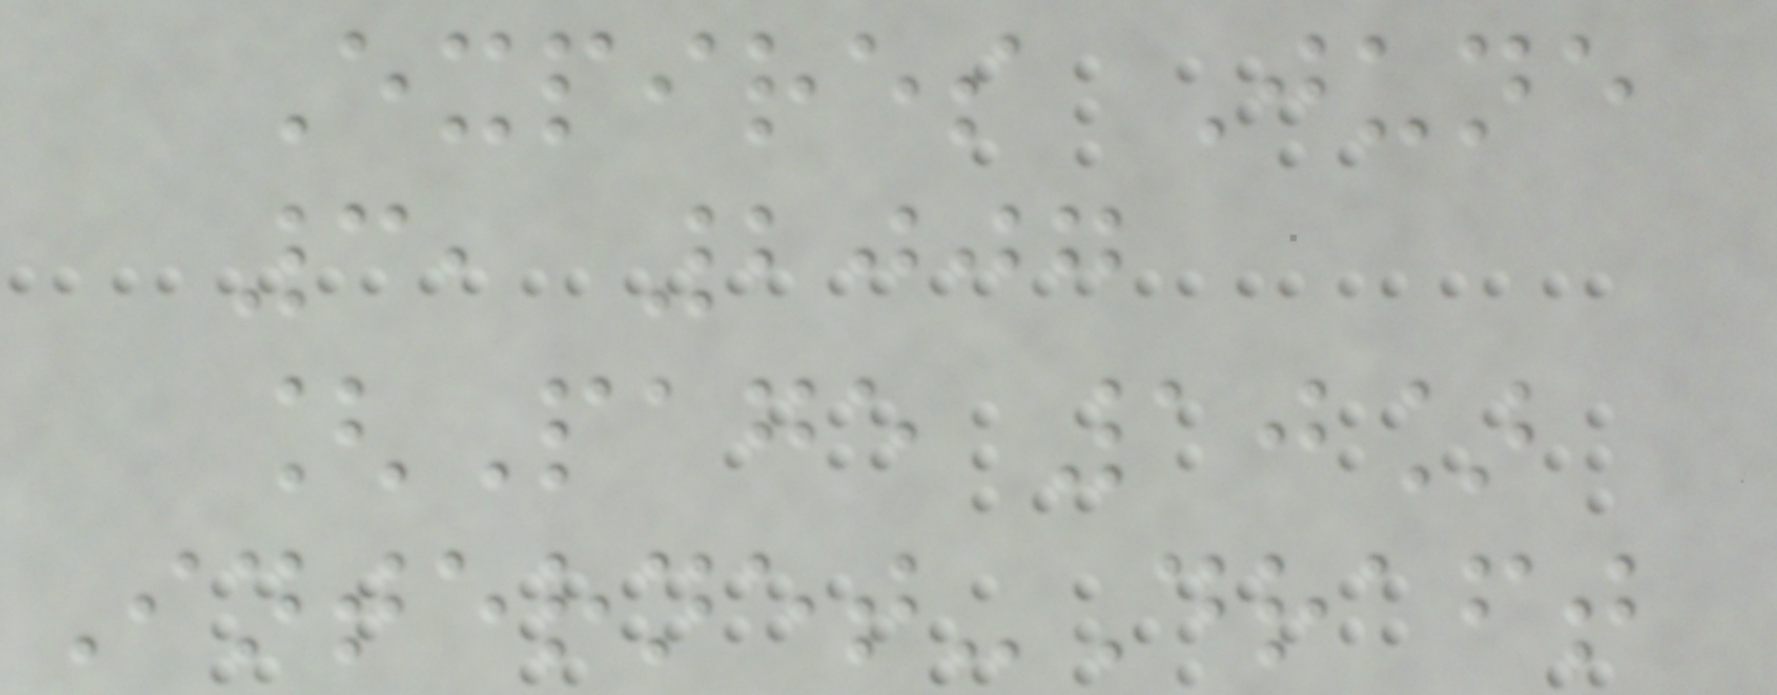Expires June
3, 2007
[Page 10]
Internet-Draft
